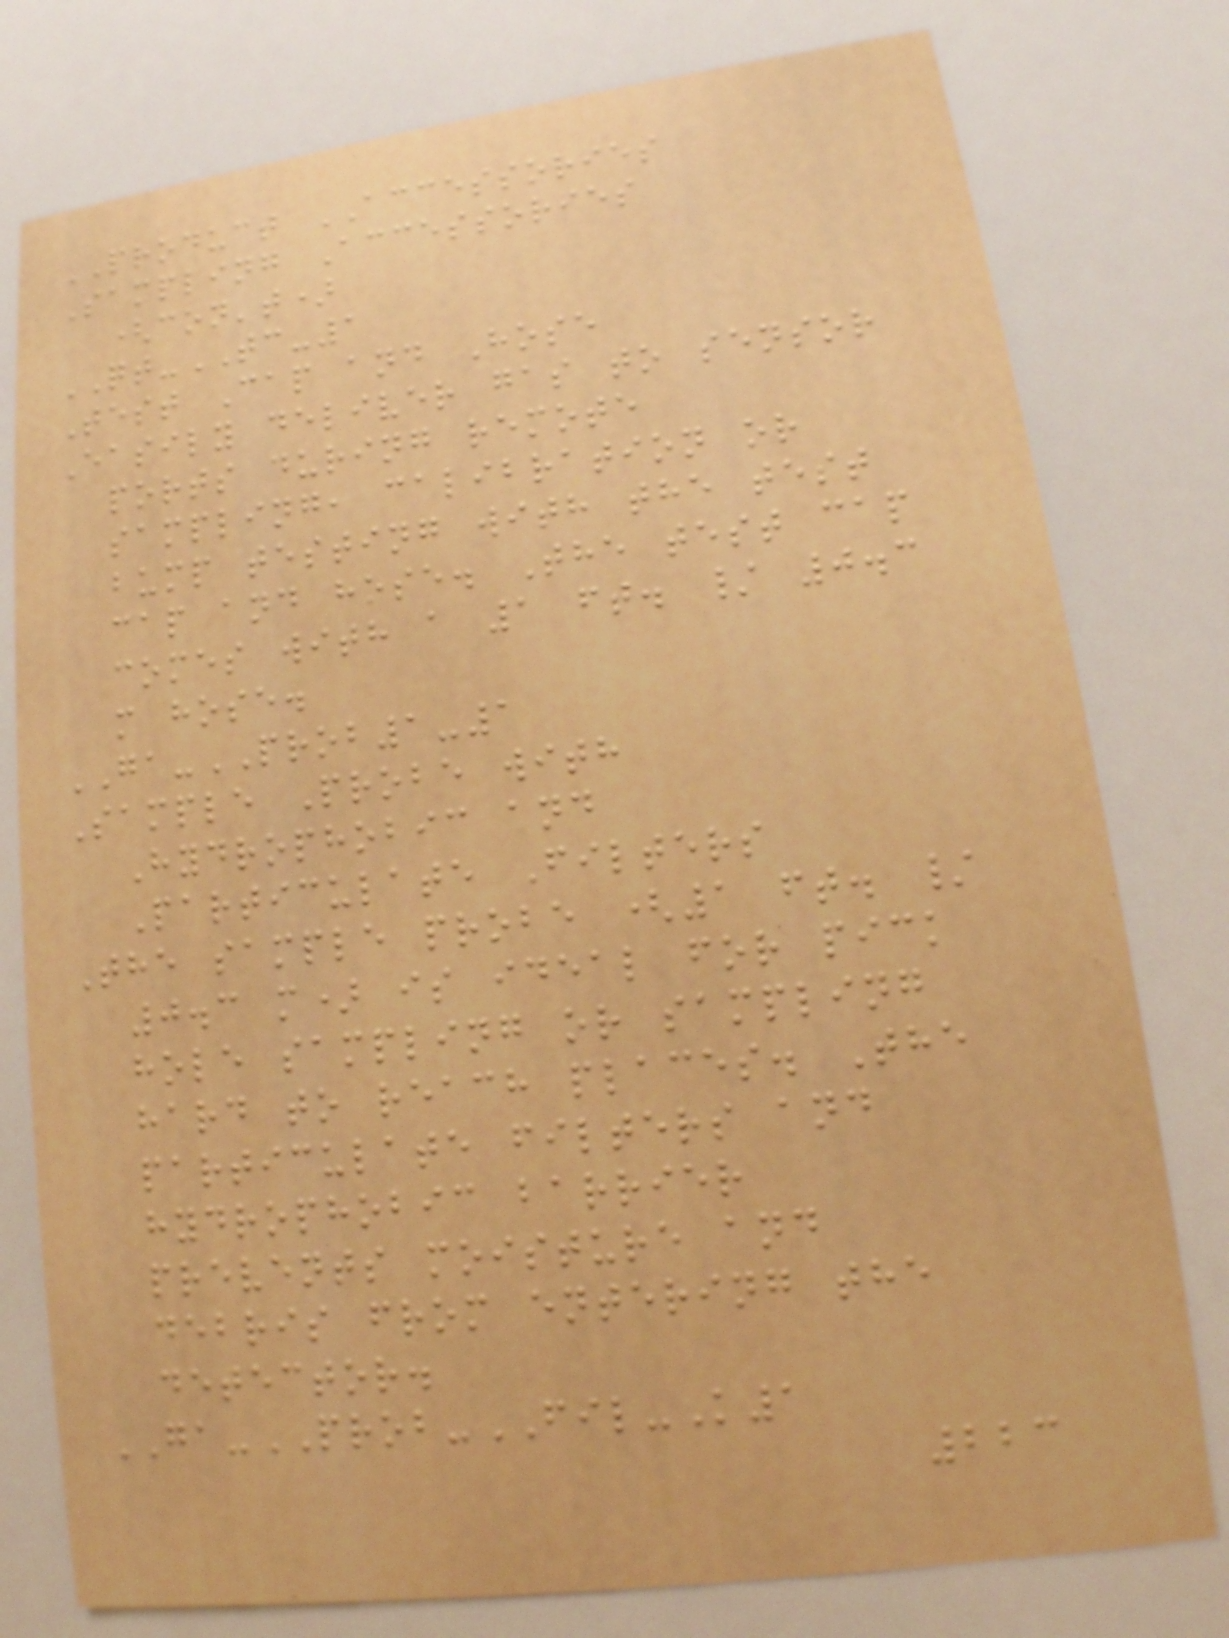PRODUCT ACCESSORIES
Sampling Accessories
(con't)
QT-TC-1
Test Cap and Hose
Easily deliver gas to sensor
ports during remote
sampling, calibration or
bump testing with the test
cap and hose. The test cap
comes with a 1 ft. / 0.3
m hose.
GA-PROB1-1
Sample Probe with
Hydrophobic and
Particulate Filters
The sample probe (1 ft. /
0.3 m) is ideal for pick
hole sampling or sampling
hard to reach places. The
particulate filters and
hydrophobic barrier
prevents moisture and
debris from entering the
detector.
GA-PROB-FIL-K1
223
